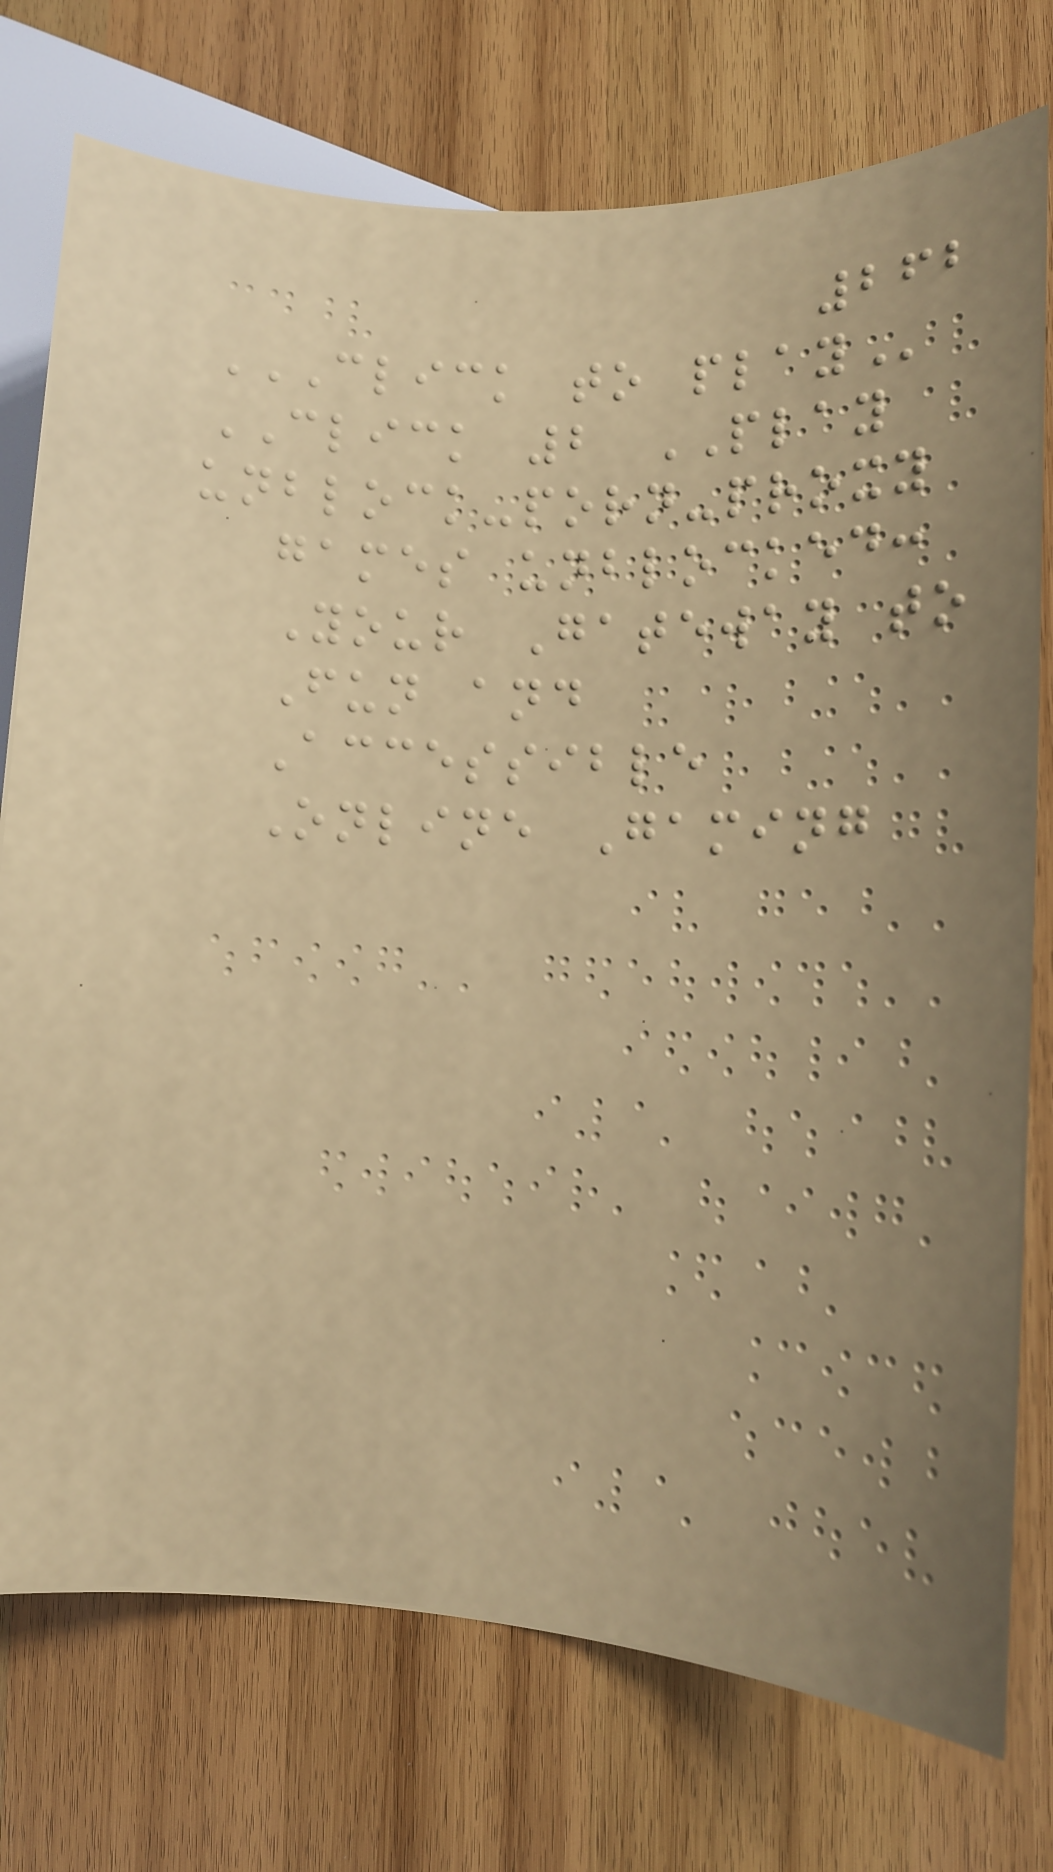262
CLICK TO PLAY
CLICK 2 PLAY
unblock-porn-proxy
games unblocked:
Your Gateway to
Fun and
Accessible
Online Gaming
